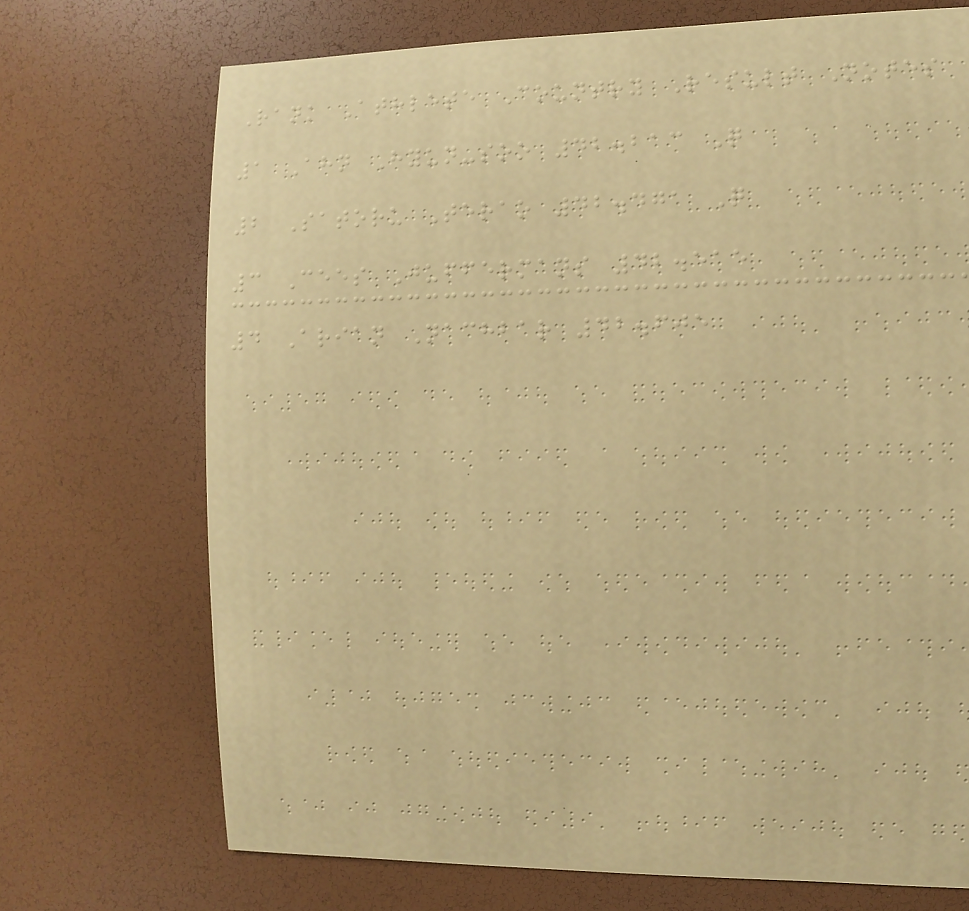Rank Athlete Country Result Notes
1 Ahn Hyun-soo 42.213 Q
2 Satoru Terao 42.471 Q
3 Cees Juffermans 42.515
4 Arian Nachbar 42.605
